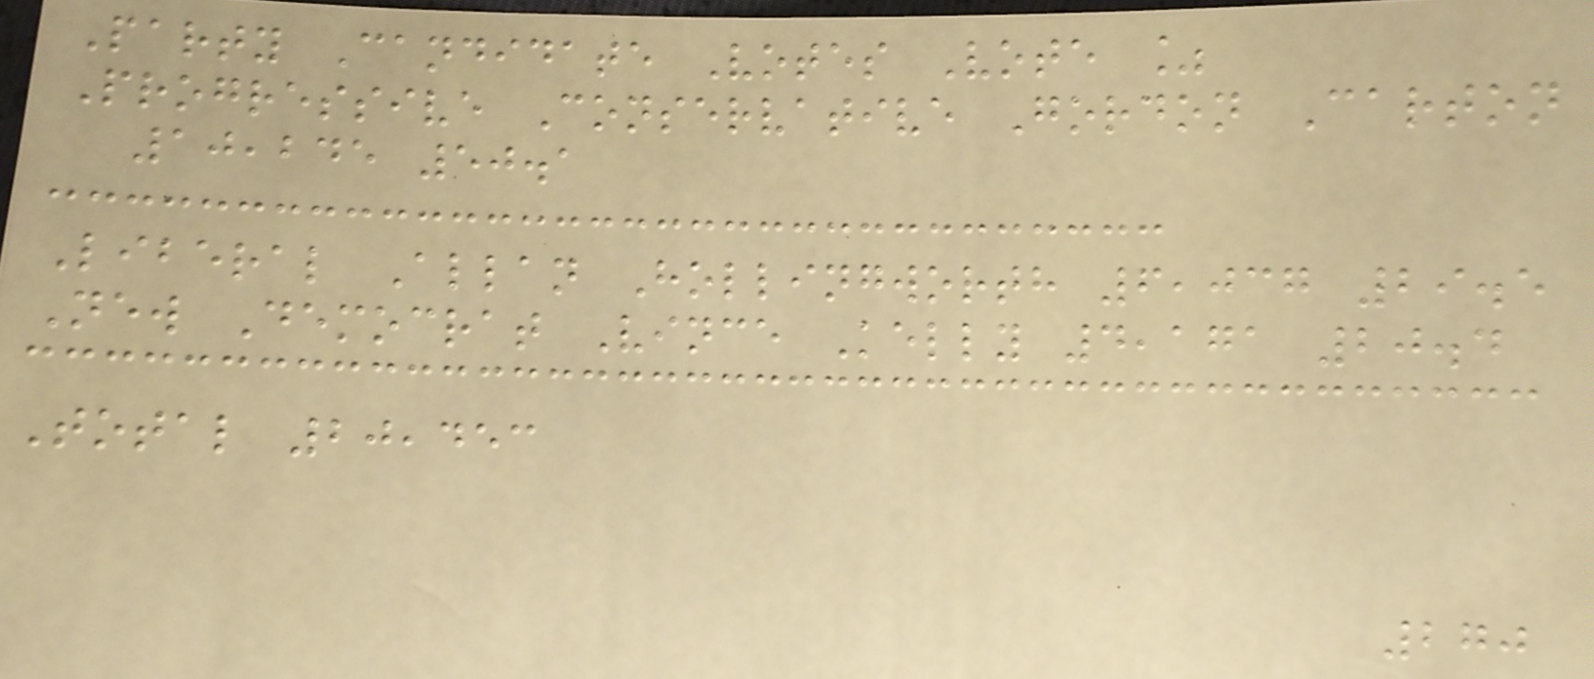Party Candidate Votes Vote %
Progressive Conservative Gordon Carton
10,245 50.1
Liberal Allan Hollingworth 6,037 29.5
New Democrat Vince Kelly 4,171 20.4
Total 20,453
270
